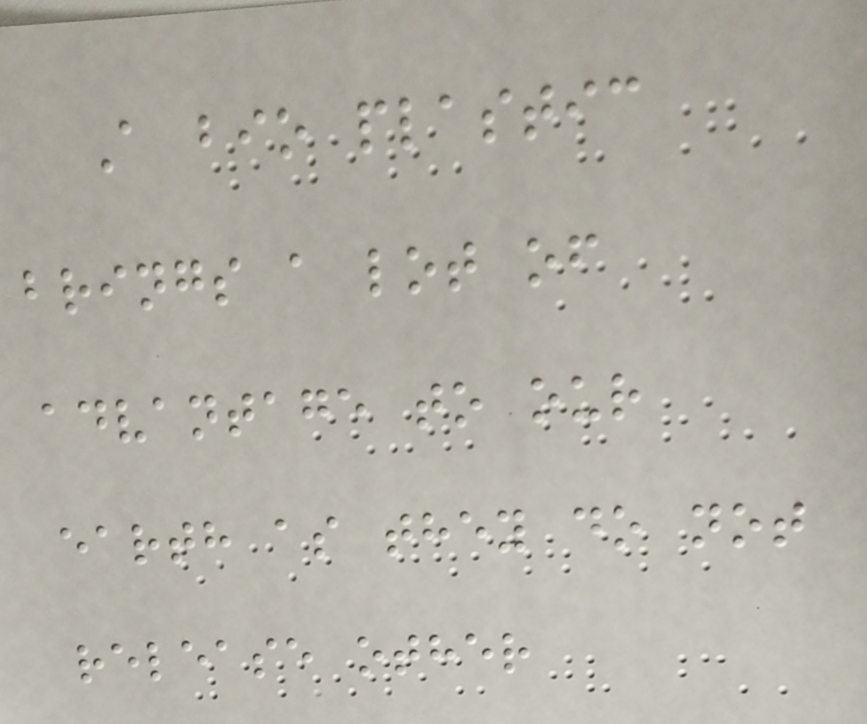A bio plastic
brings a lot of
advantage to our
earth as they do not
release other
